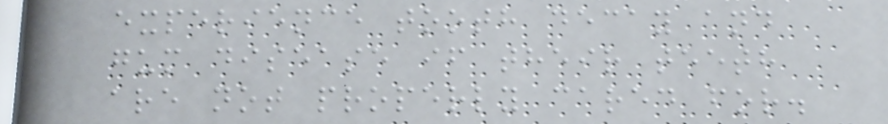experience tooth decay and
gum disease if their teeth
are not properly cared for.
